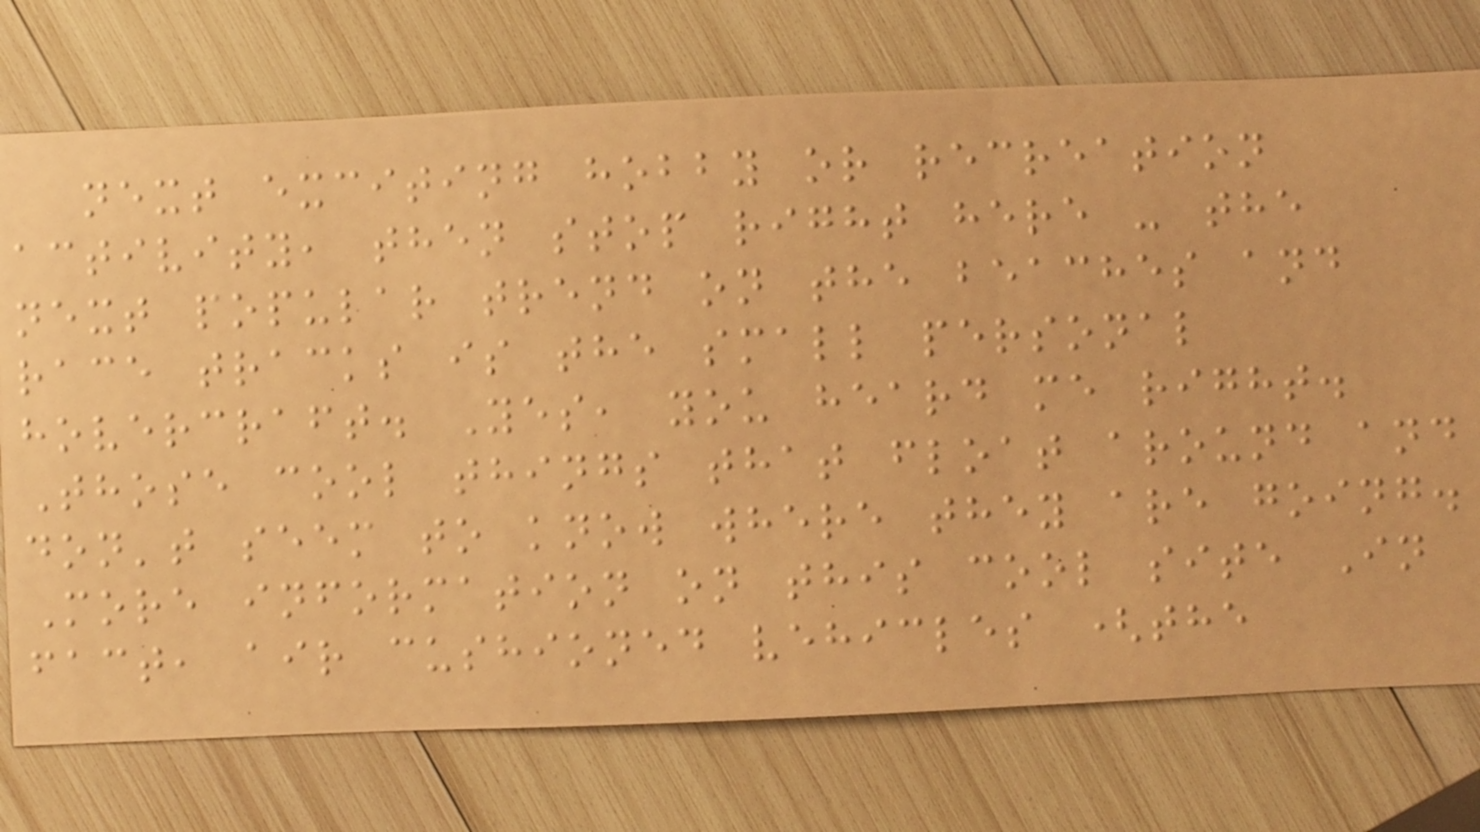next exciting hobby or recreation
activity, then stop right here - the
next popular trend on the beaches and
race tracks is the small personal
hovercraft. Yes, you heard me right.
Those cool things that float around and
don't seem to know where they are going.
More information on this cool site In
fact, air cushioned vehicles (the
